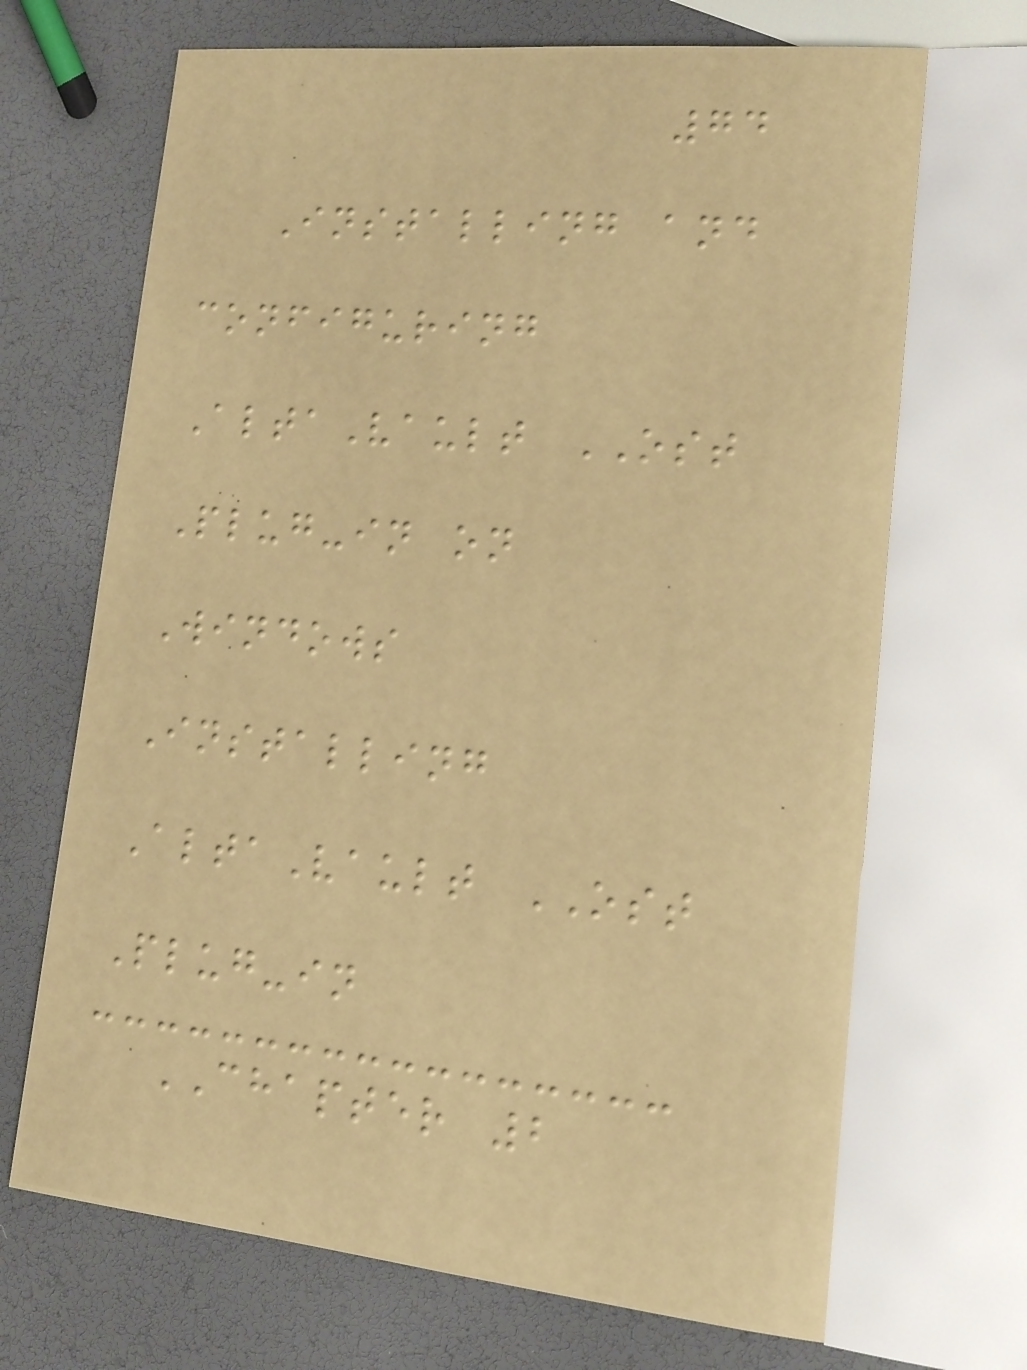74
Installing and
configuring
AltaVault OST
Plug-in on
Windows
Installing
AltaVault OST
Plug-in
CHAPTER 2
